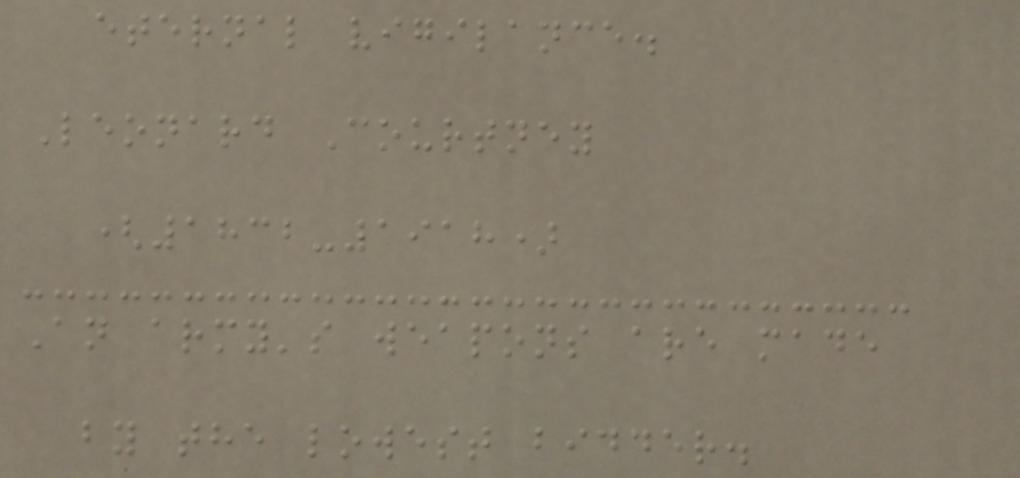eternal vigilance.
Leonard Courtney
(1832-1918)
An army's weapons are made
by the lowest bidder.
